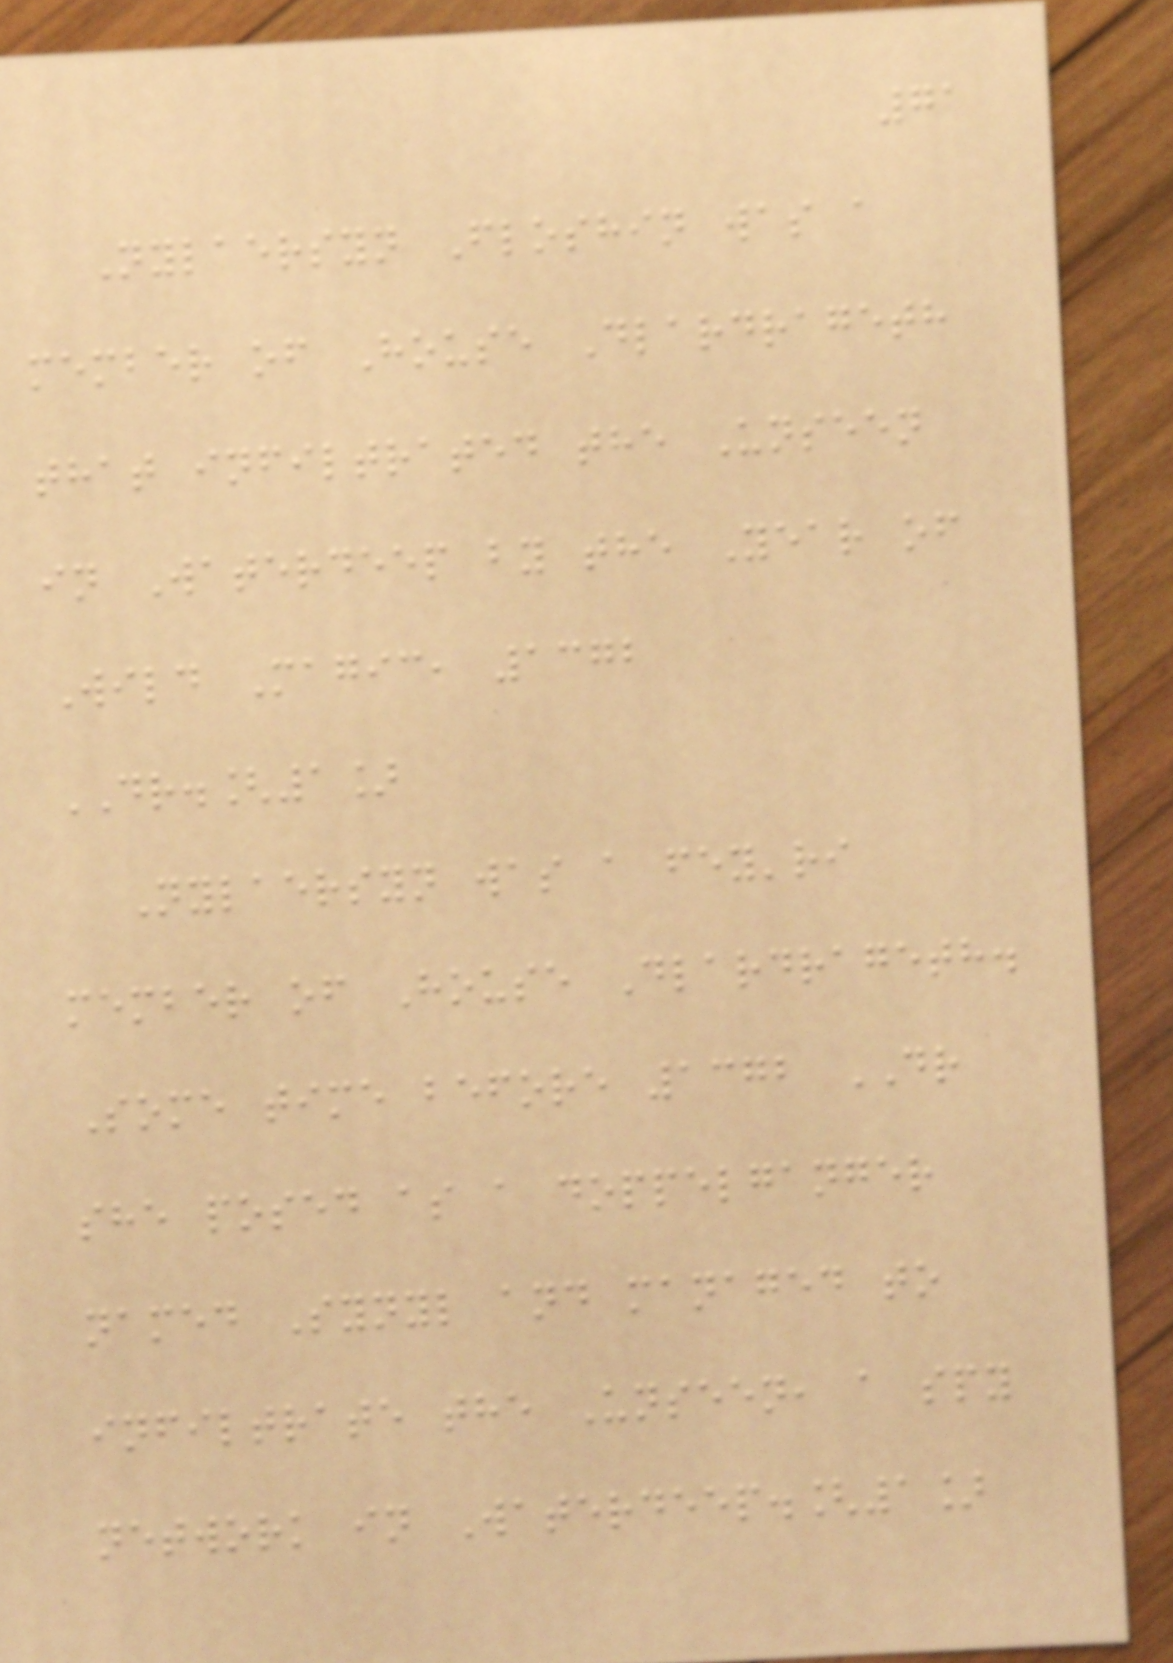71
Nylaersyn Floshin was a
member of House Dlardrageth
that infiltrated the Unseen
in Waterdeep by the Year of
Wild Magic, 1372
DR.[1]
Nylaersyn was a fey'ri
member of House Dlardrageth.
Some time before 1372 DR
she posed as a doppelganger
named Synyl and managed to
infiltrate the Unseen, a spy
network in Waterdeep.[1]
